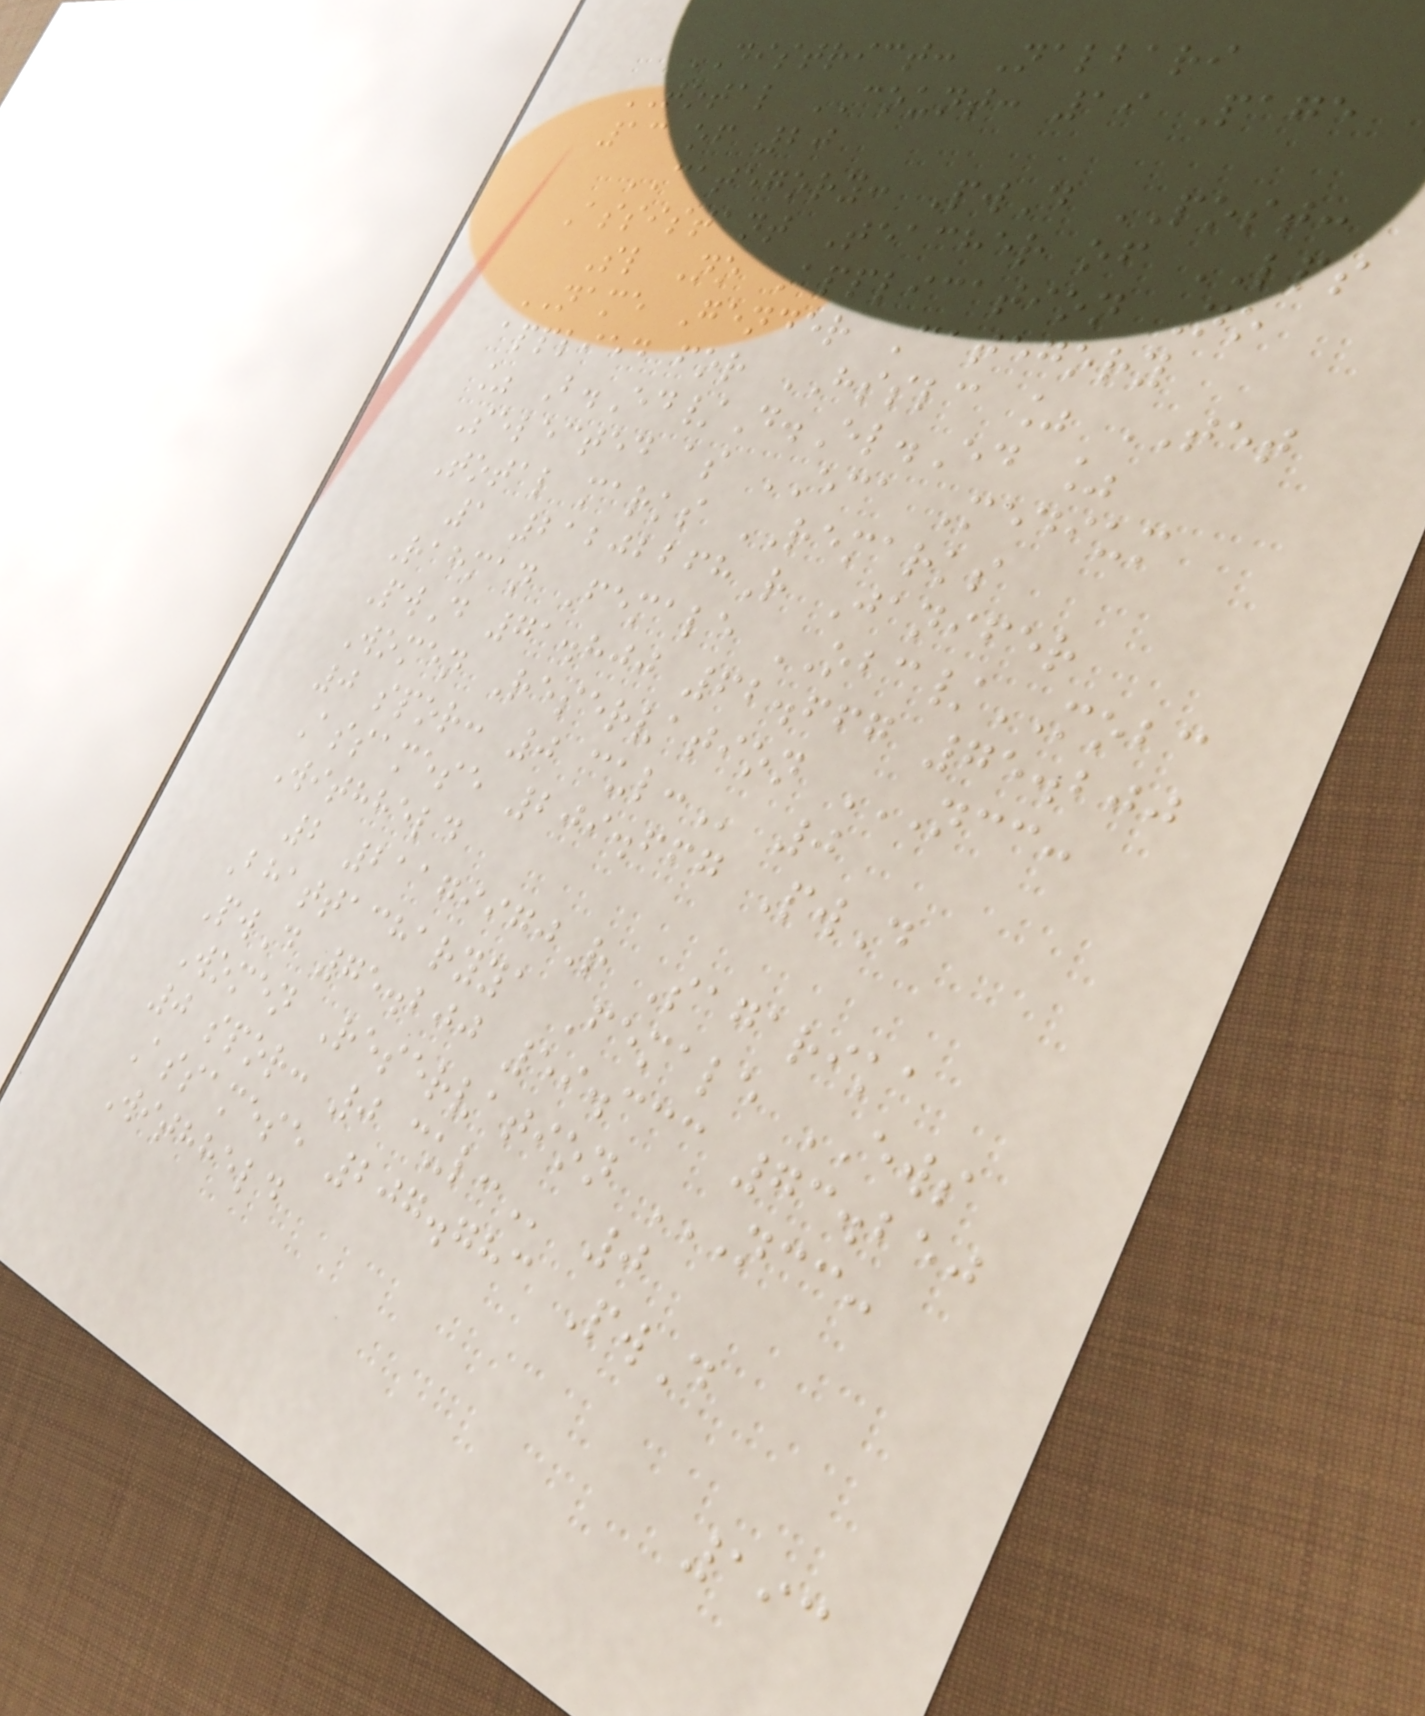DISTRICT: Nalbari
TOTAL COUNT: 19 Page
13 of 20
CATEGORY: PwD POST:
Assistant Teacher of LPS
Sl No Application No
NAME Gender Category
applied for HSSLC % TET
% B.Ed/D.El.Ed %
Selected as ECA Medium
Total marks REMARKS
1 21202268R Janifer
Rahman Female OBC/MOBC
PwD 71.800 62.667 75.200
Women Reservation NCC:
0 SPOR: 0 CUL: 0
Assamese 209.667 PwD
Withheld
2 21179970R Sagarika
Bhattacharyya Female EWS
PwD 75.200 59.333 73.250
Women Reservation NCC:
0 SPOR: 0 CUL: 0
Assamese 207.783 PwD
Withheld
193
